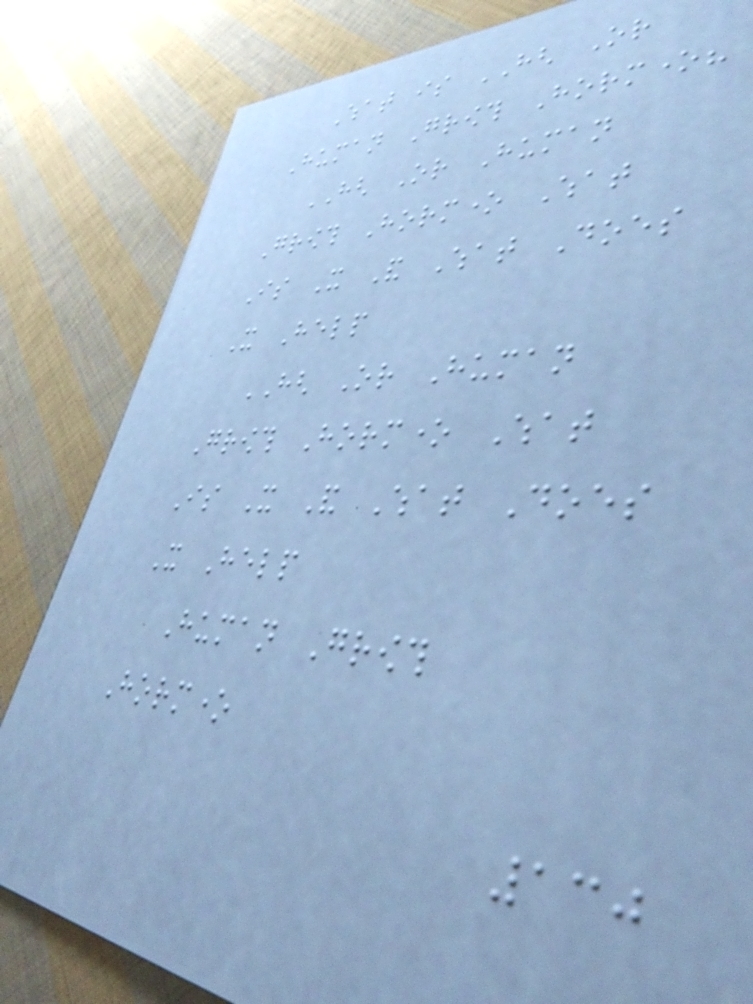What is HGH Or
Human Growth Hormone?
HGH Or Human
Growth Hormone What
Is It And What Does
It Help
HGH Or Human
Growth Hormone What
Is It And What Does
It Help
Human Growth
Hormone
130
